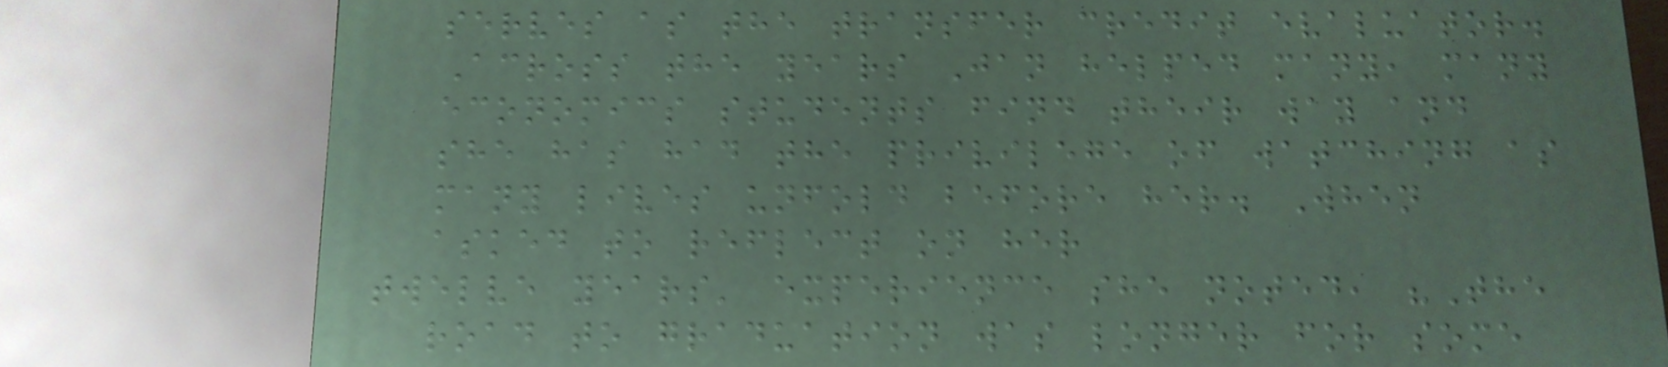serves as the transfer credit evaluator.
Across the years Jan helped many, many
economics students find their way and
she has had the privilege of watching as
many lives unfold before her. When
asked to reflect on her
twelve years' experience she noted, "The
road to graduation was longer for some
